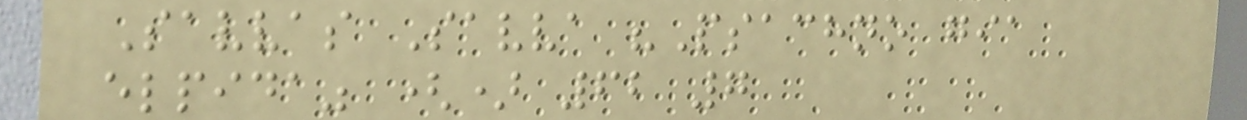Savvas Savva "Psachno gia
elpida" () 62 7
